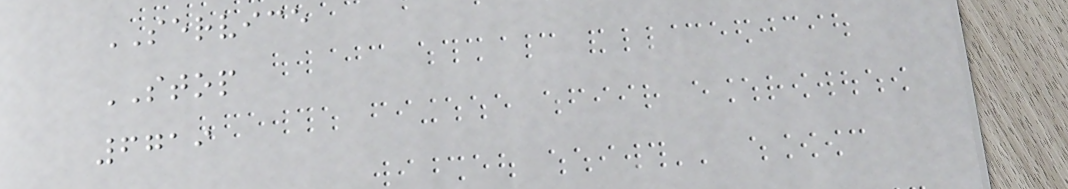SERVICE
STOP
6719
